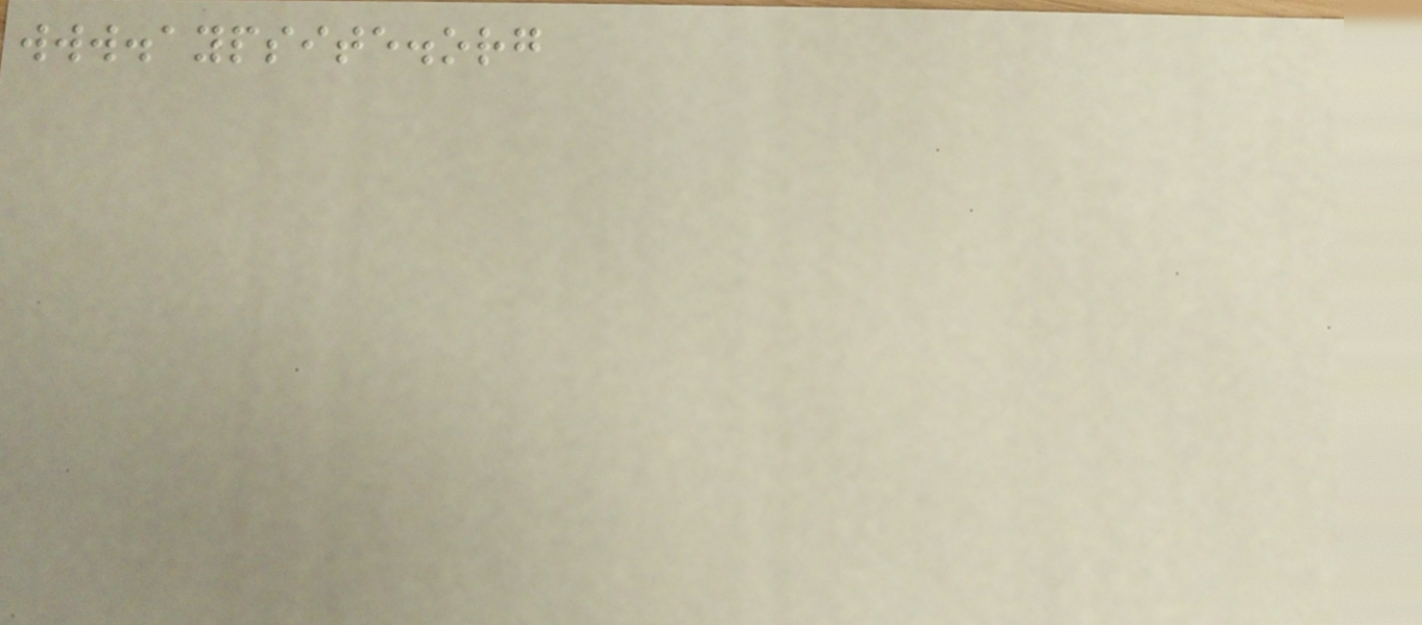www.aypsite.org
